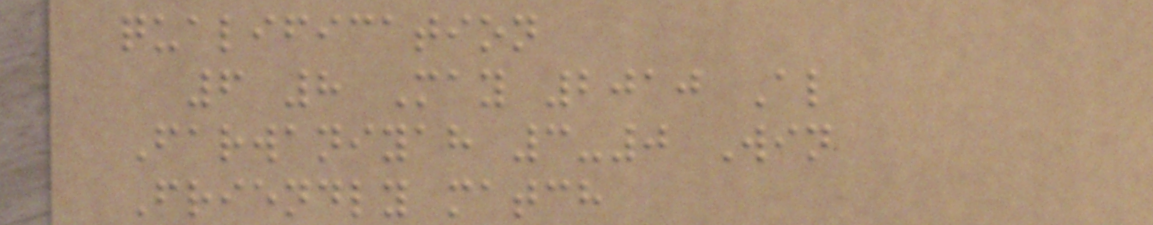qualification
6 8 May 2010 Al
Farwaniyah 3-0 Win
Friendly match
